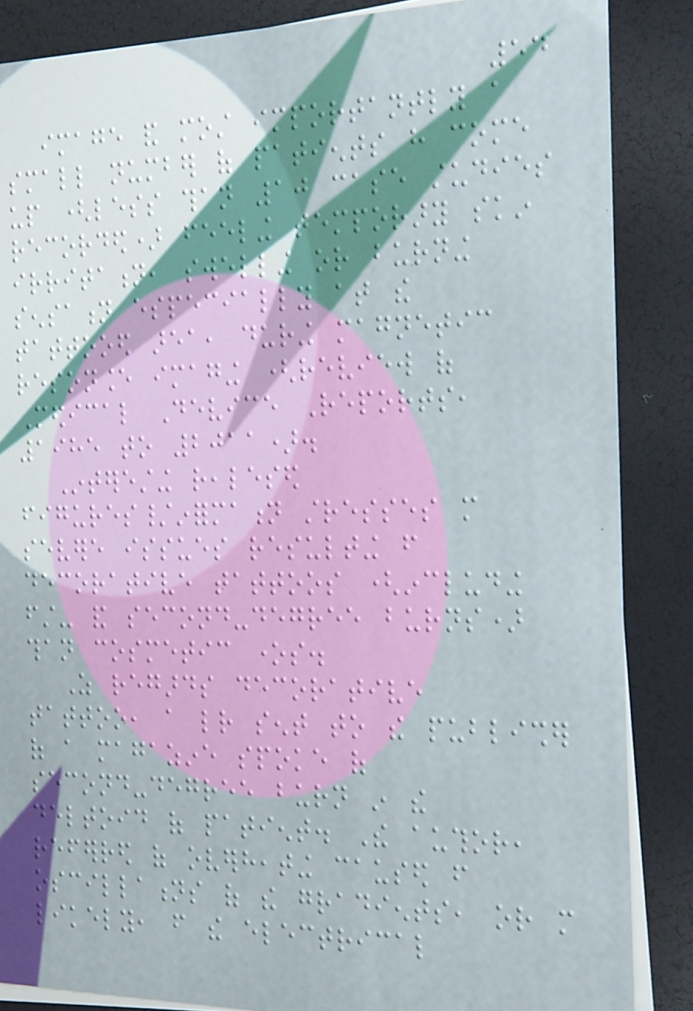54
image and most importantly a
small number of patients have come
up (less than 10 case studies
recorded) feeling temporary skin
irritation, swelling or burning
sensation especially at the
tattooed area, during magnetic
resonance imaging (review of
Medical Device Reports,
1985 to 2011).
Interesting realesed
figures/information stresses more
severe issues resulting from
decorative tattoos (including
first- and second-degree burns)
than cosmetic ones.
As regards decorative
tattoo, a letter sent to the publisher
of a magazine spoke of
second-degree burn in the
deltoid of patient. The author,
referred of overheating caused from
oscillations of the gradients, or more
likely, from the electrical
